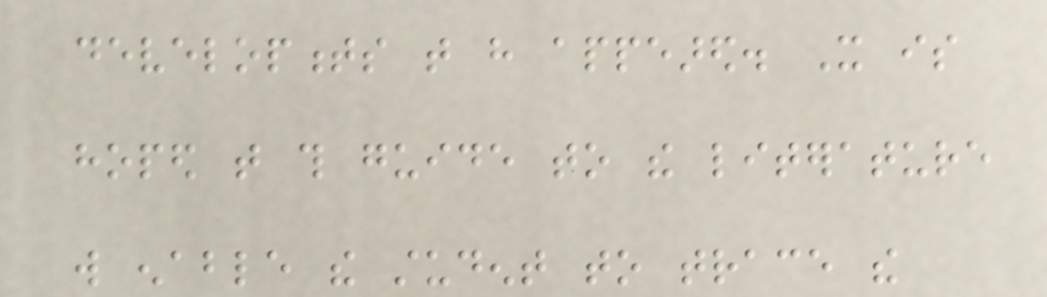developments that have appeared. It is
hoped that this guide to the literature
will enable the student to trace the
